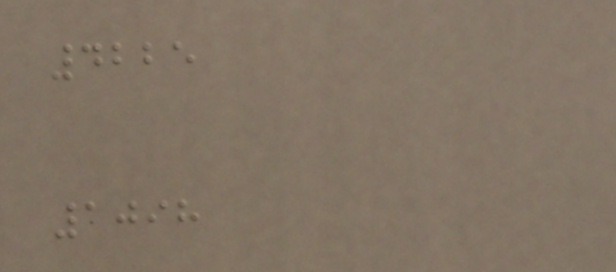4225
1098
